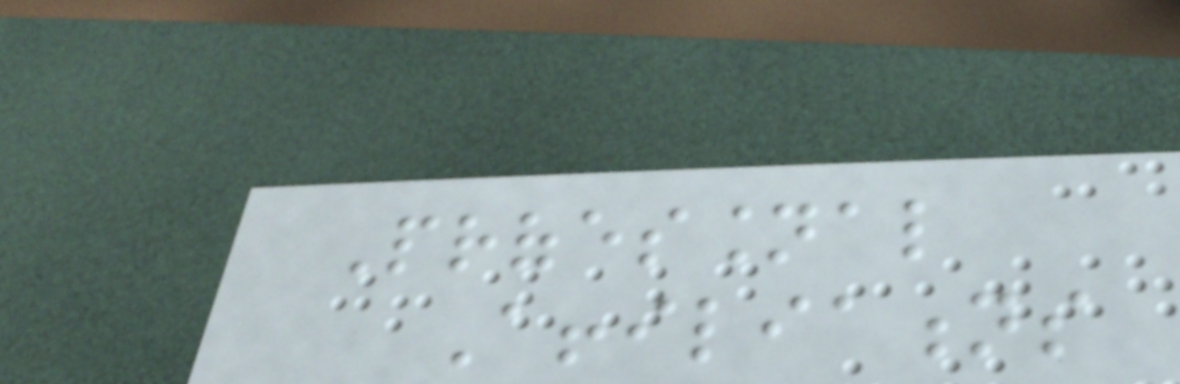Professional
Affiliations
